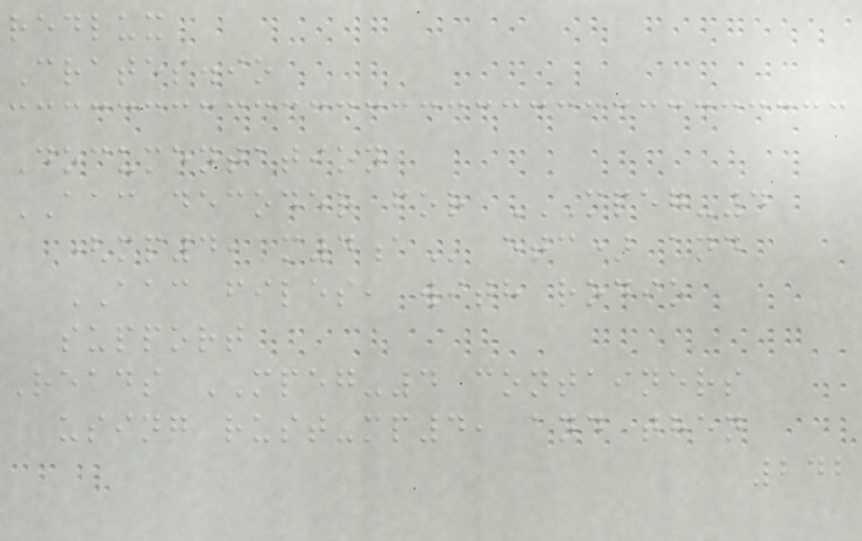redlux
Crates.io
Documentation
AAC decoder for MPEG-4
(MP4, M4A etc) and
AAC files, with rodio
support
Reads MPEG-4 containers
using rust-mp4, and then
242
